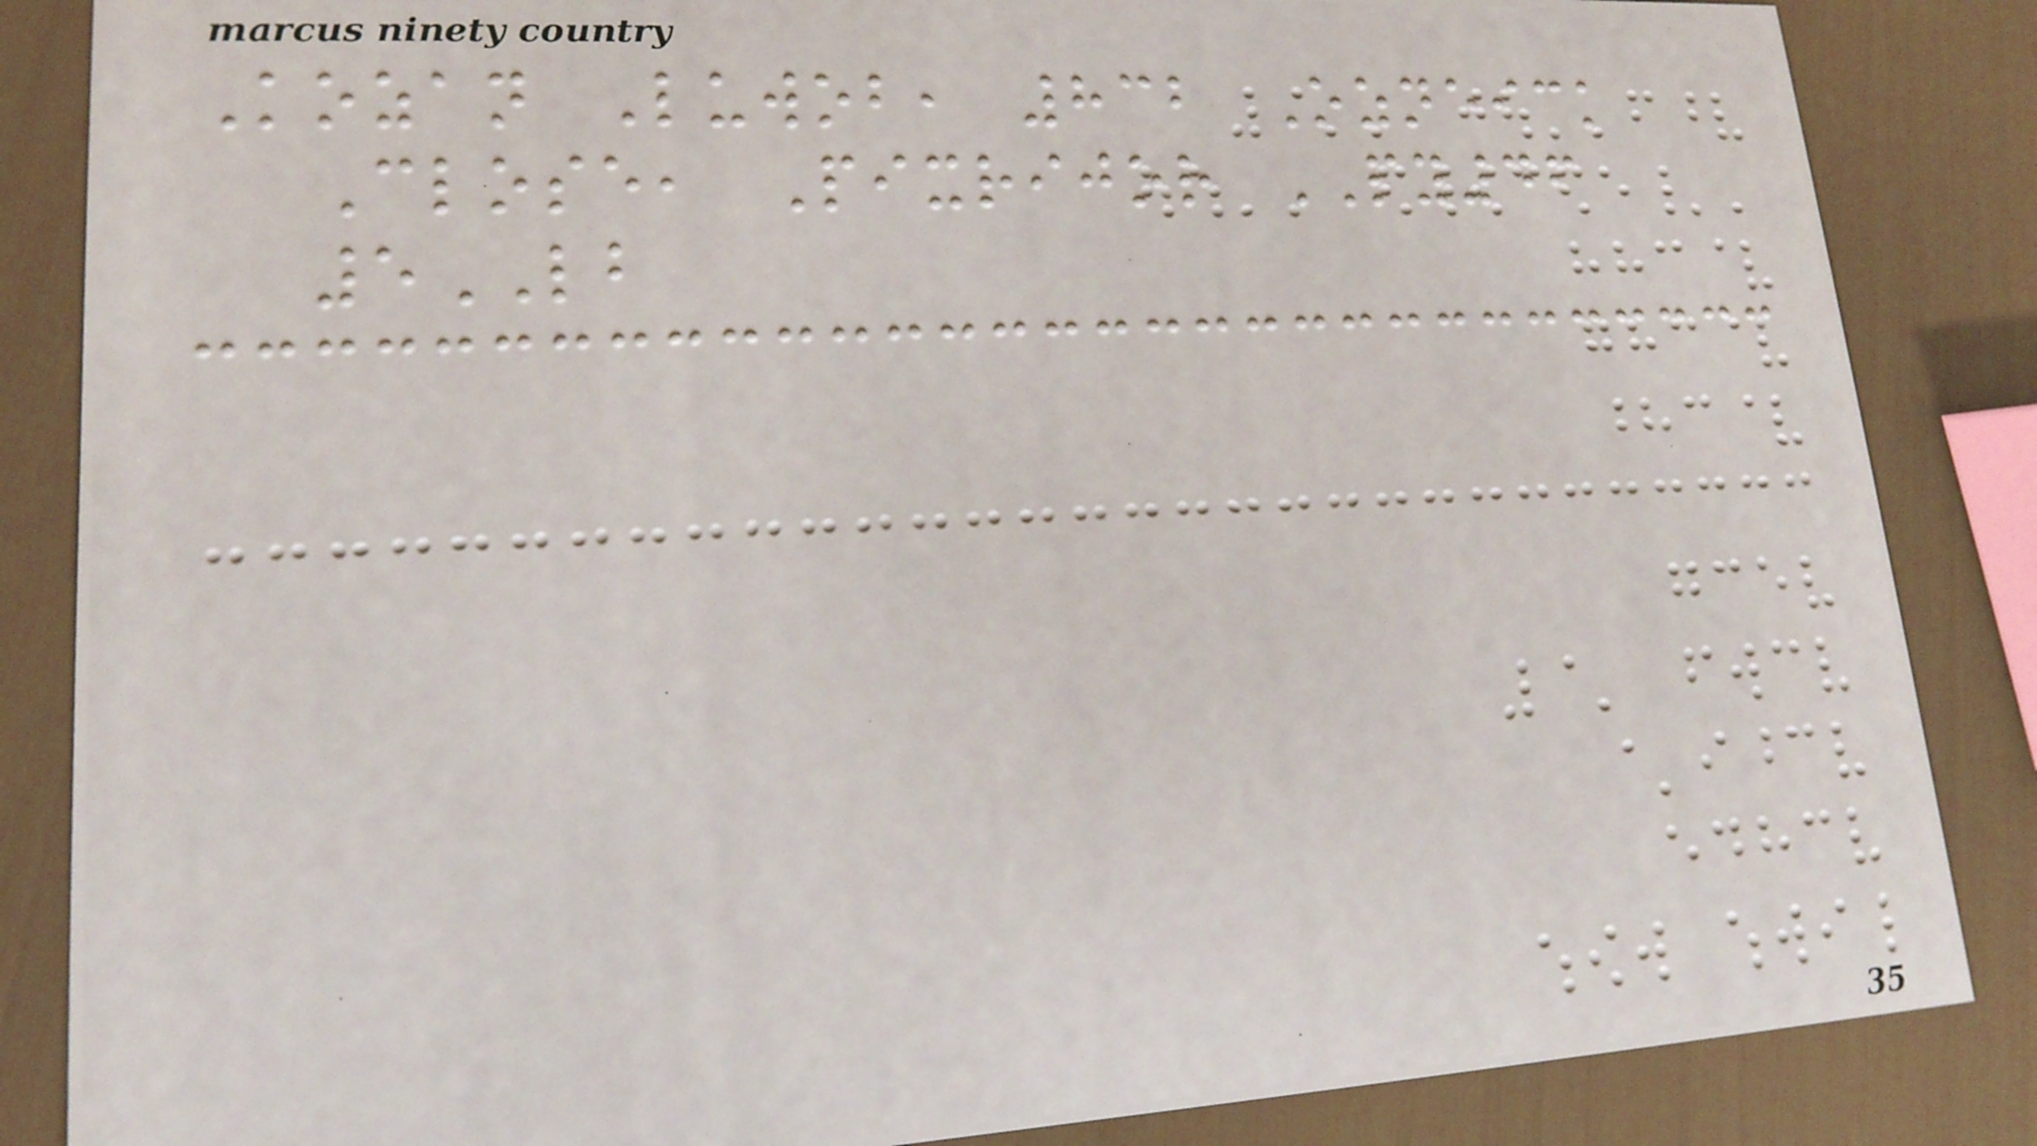Kozan Luwob, 832 Ozneick
Close, Pixrijor PY46
5LB
